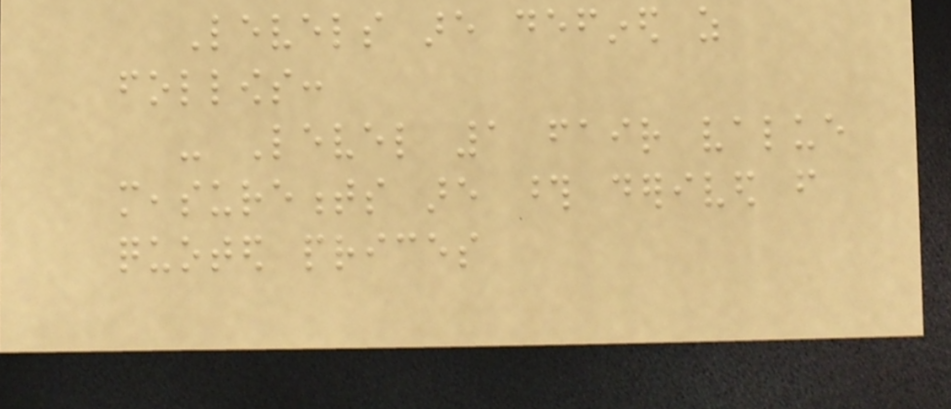Levels are defined as
follows:
- Level 1 fair value
measurements are those derived from
quoted prices
